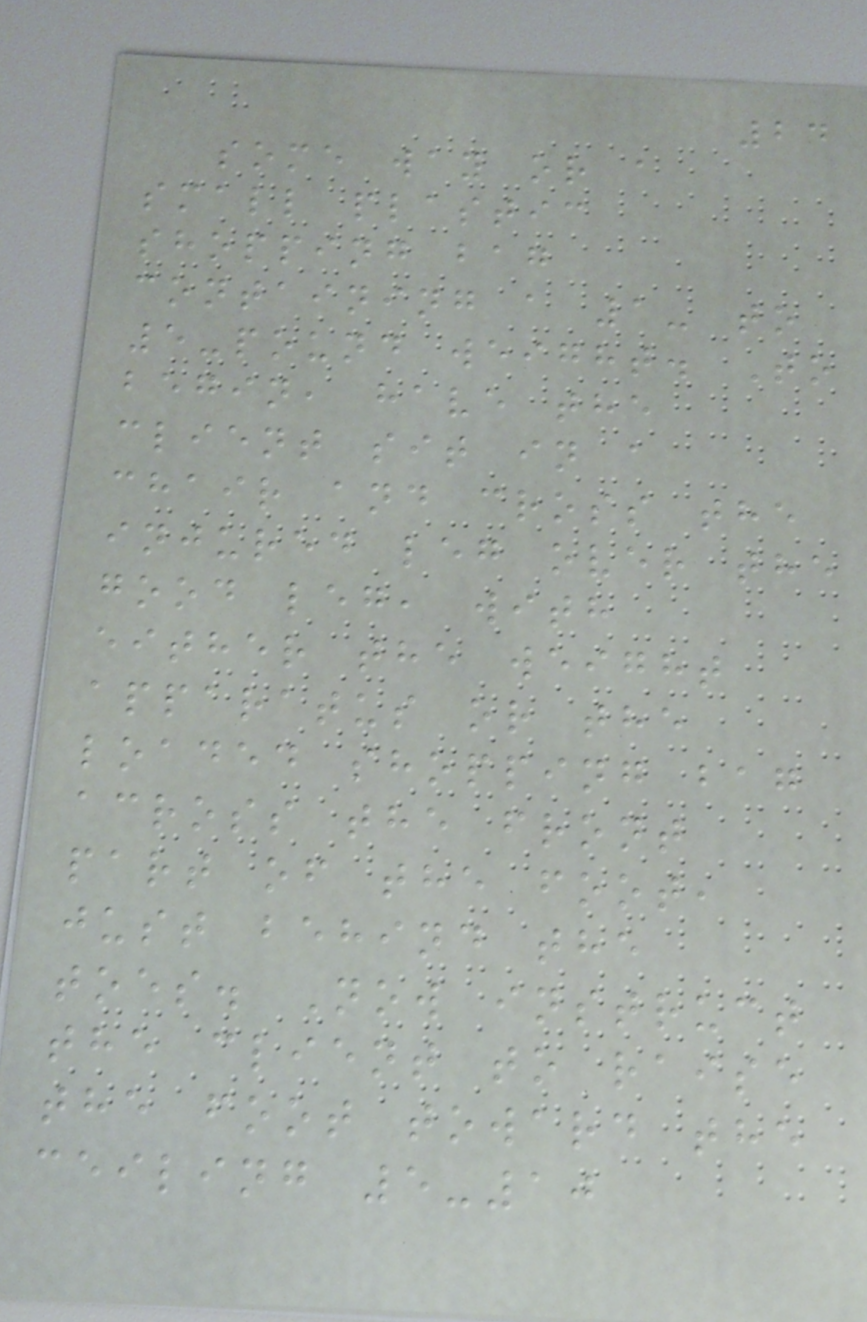24
some way or a
small plastic
shopping bag
containing a 1- to
5-pound weight. To
begin, have the
client sit in a
chair and cross the
injured leg over the
good leg, with
either the weight
apparatus or the
loaded shopping bag
across the front
part of the foot,
just behind the
toes. Now instruct
the client to raise
the foot toward the
ceiling 5-10
